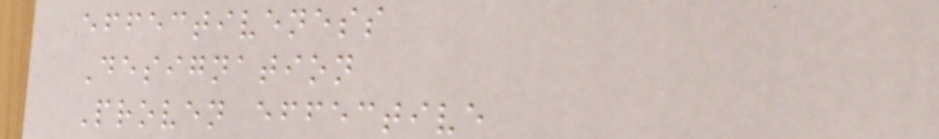effectiveness
Designation
Proven effective
